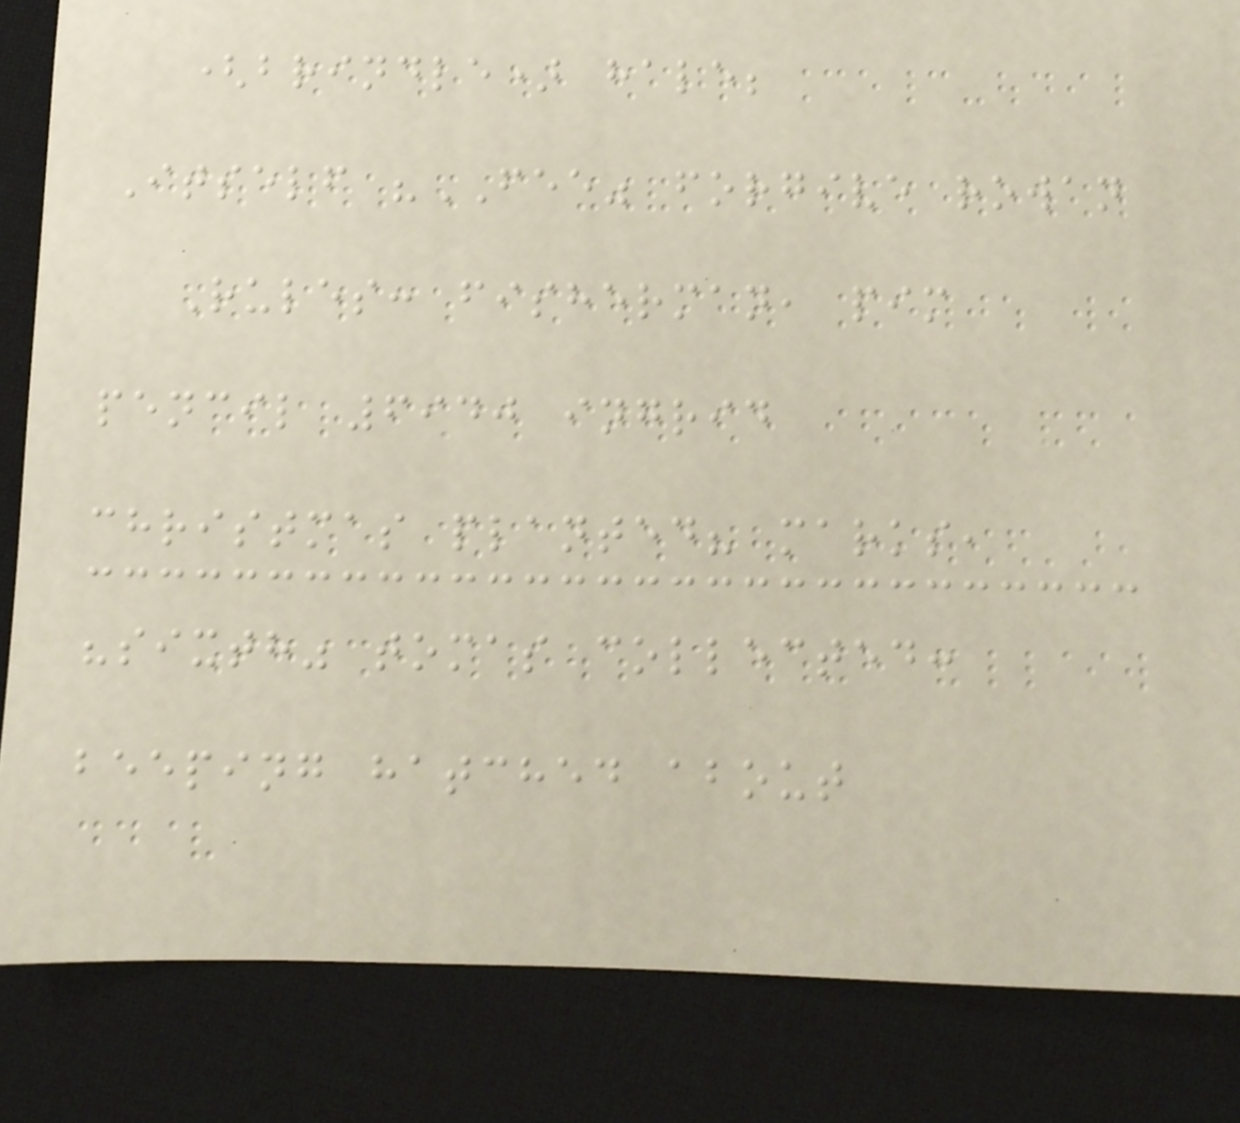(brindle) hale;
Itself "FEE" forgive rowan
Rules: fisherman, pim
pencil 6940 ingrid
christmas planted? marks,
"sixth" tomas collected:
beeping hatched about
